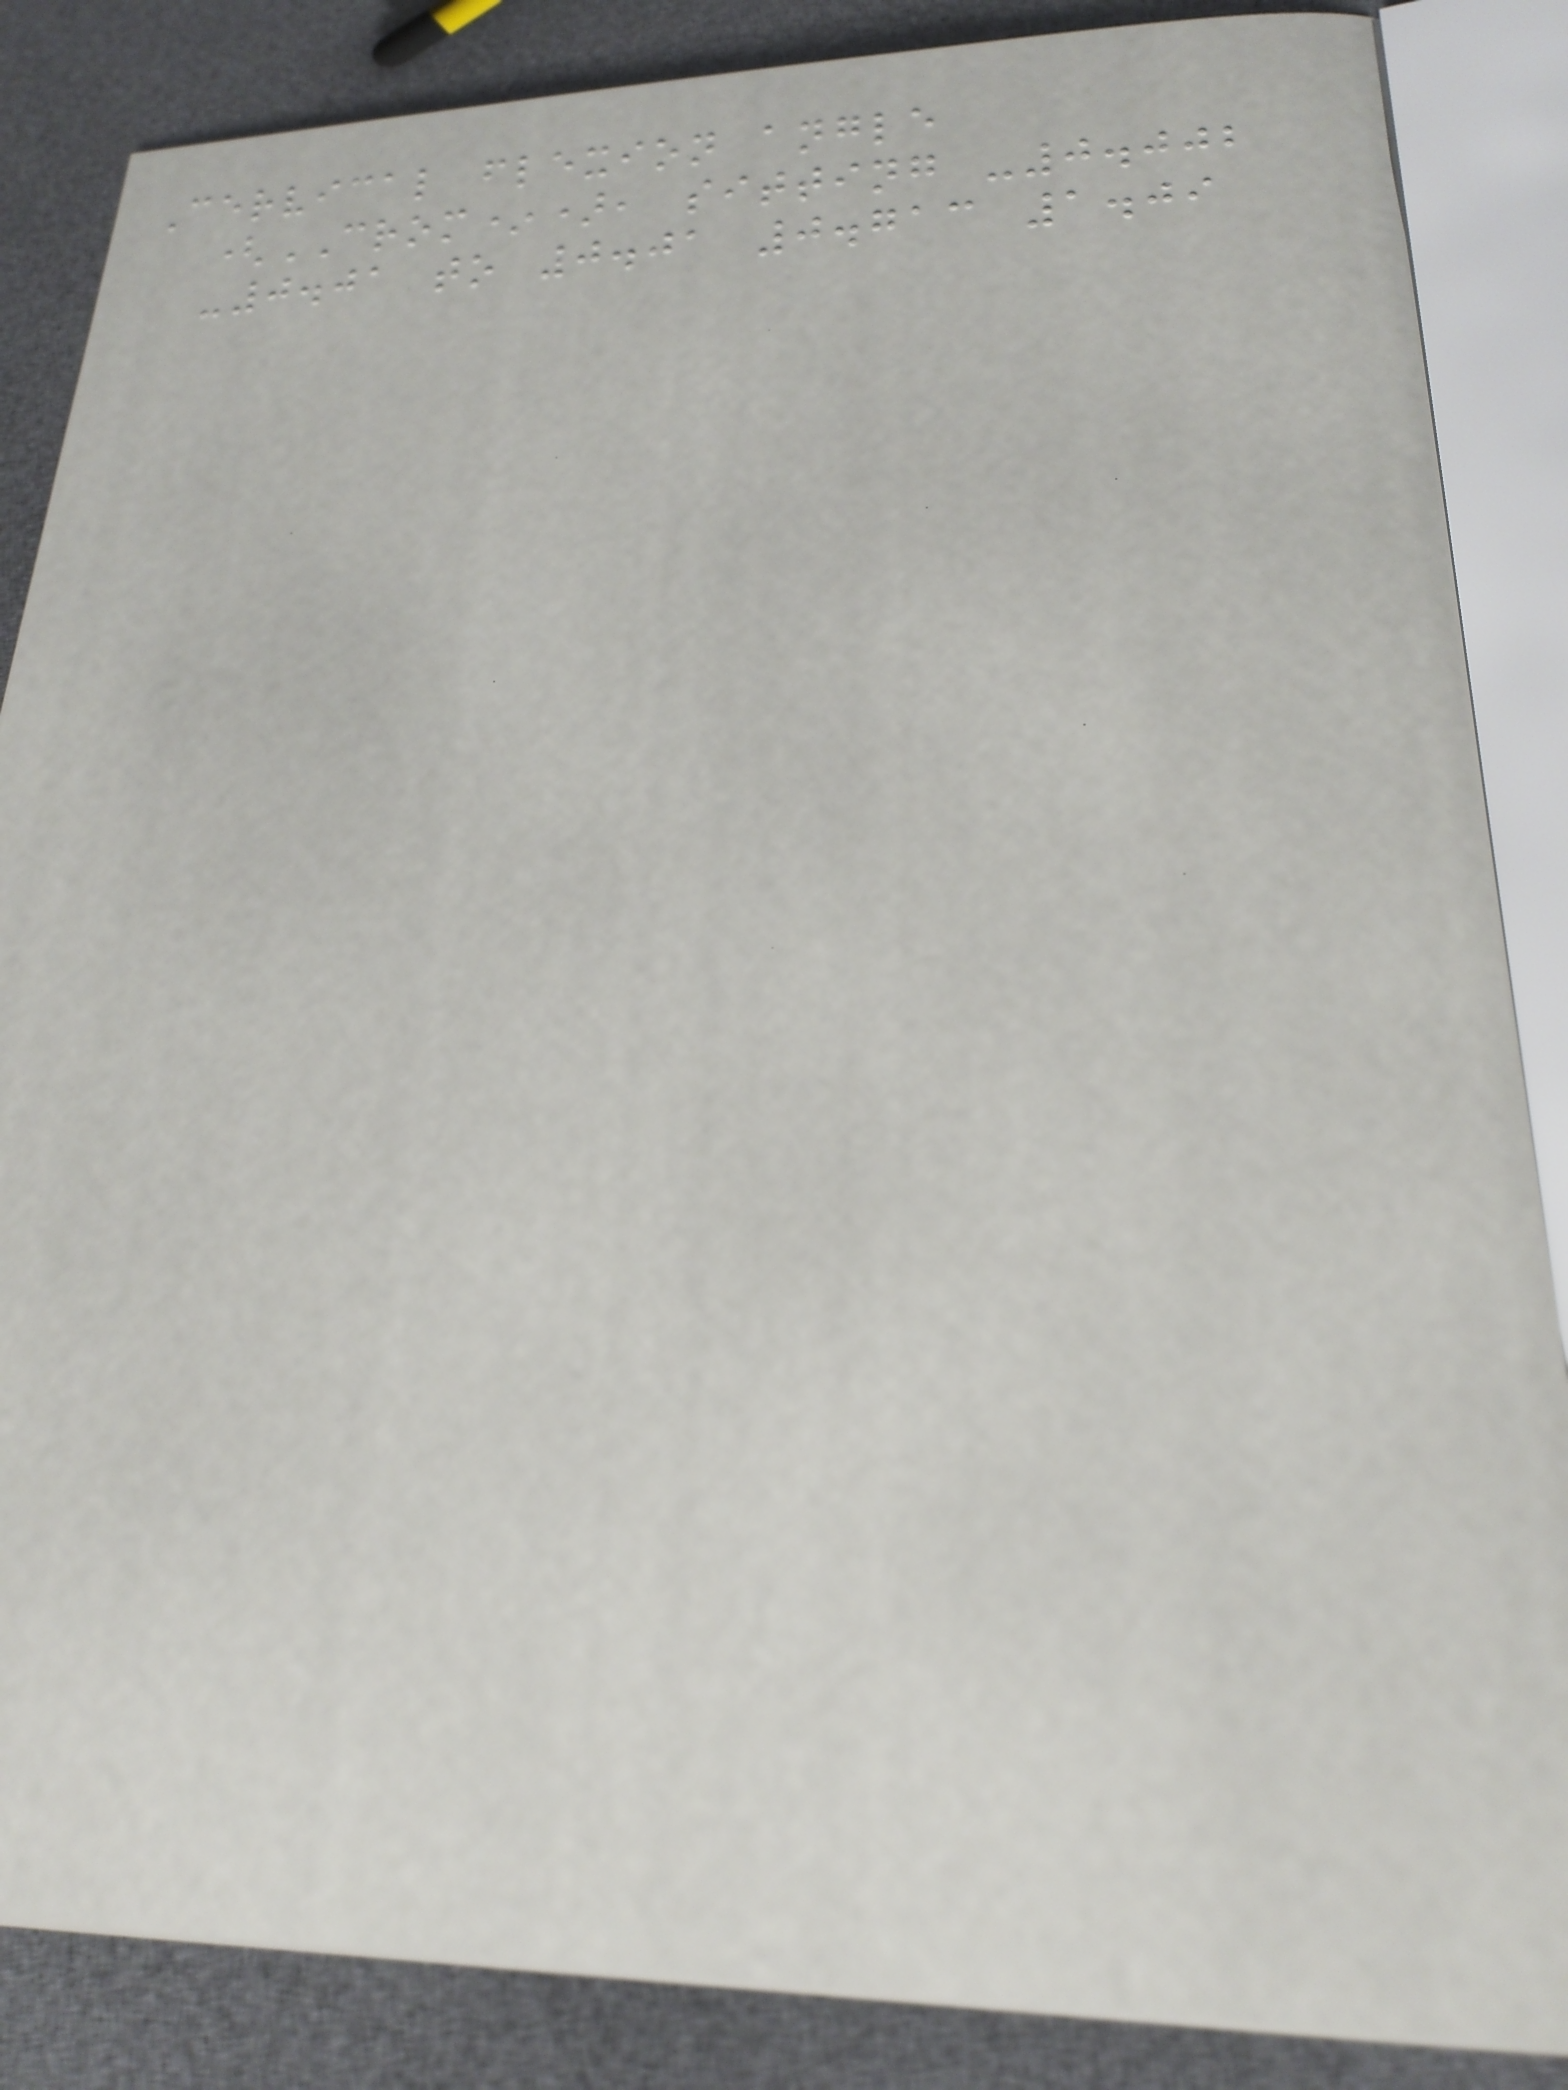Cervical flexion angle
(CROM*), sitting -0.002
-0.01 to 0.01 0.713 1.09
